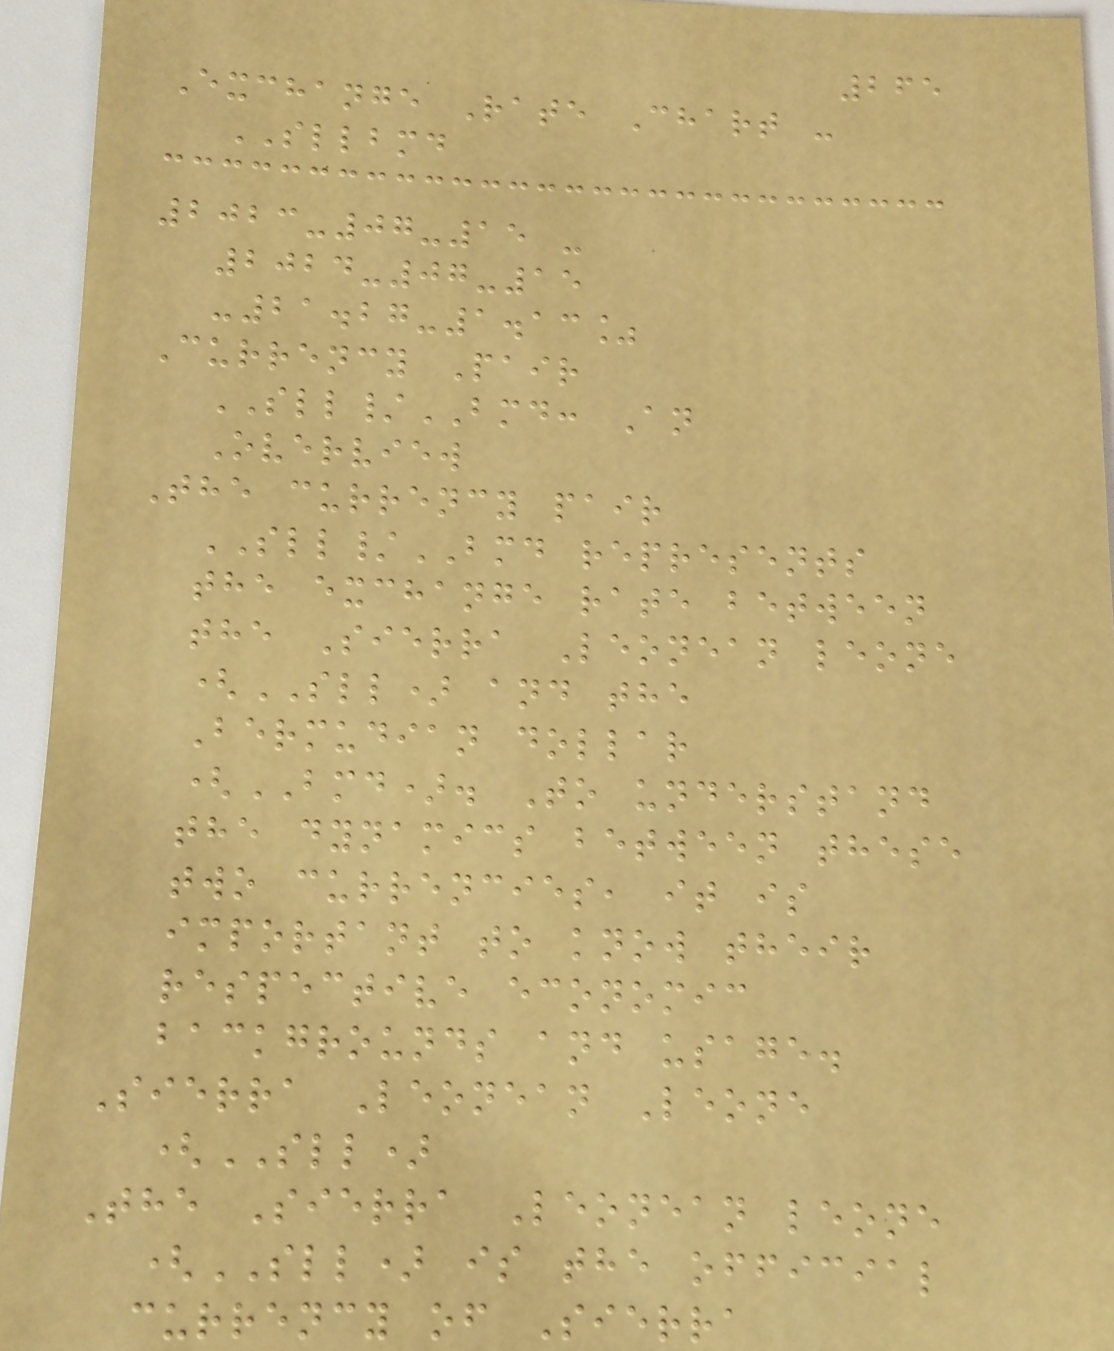265
Exchange Rate Chart -
SLLBMD
2023-07-15 -
2024-07-15
-21.27-1.13%
Currency Pair
SLL/BMD: An
Overview
The currency pair
SLL/BMD represents
the exchange rate between
the Sierra Leonean leone
(SLL) and the
Bermudian dollar
(BMD). To understand
the dynamics between these
two currencies, it is
important to know their
respective economic
backgrounds and usage.
Sierra Leonean Leone
(SLL)
The Sierra Leonean leone
(SLL) is the official
currency of Sierra
